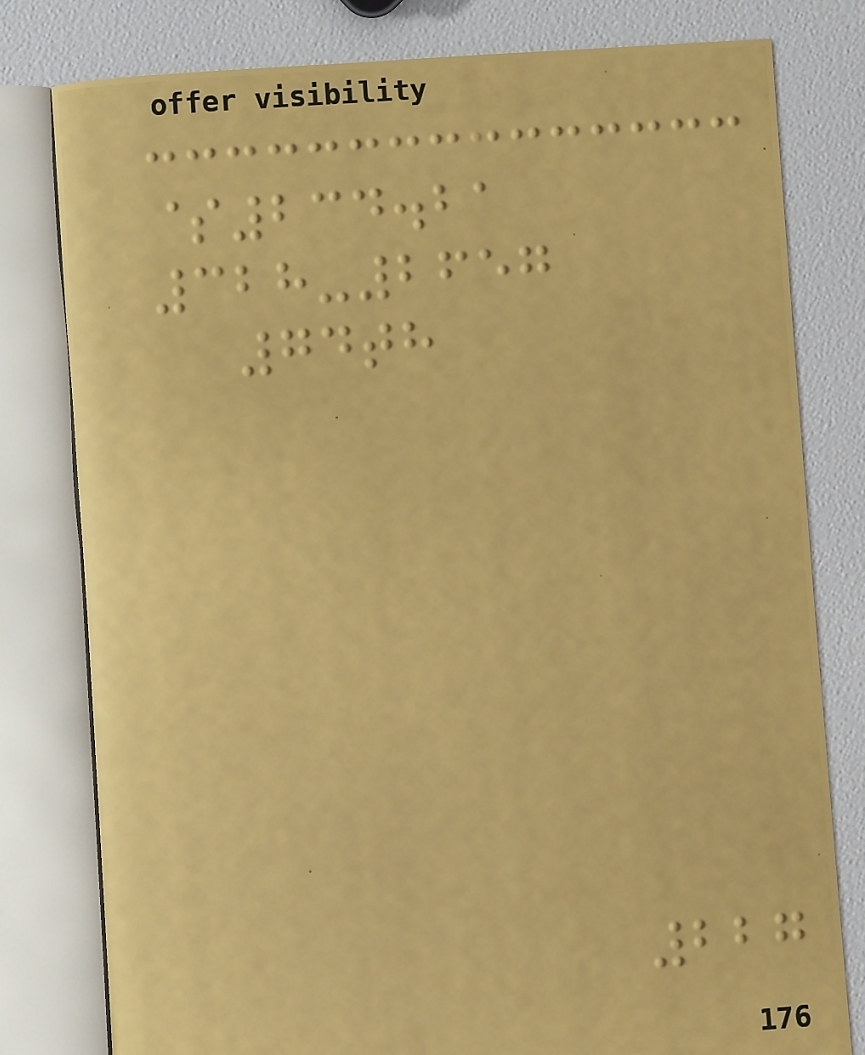$234.21
328-2657
74th
227
